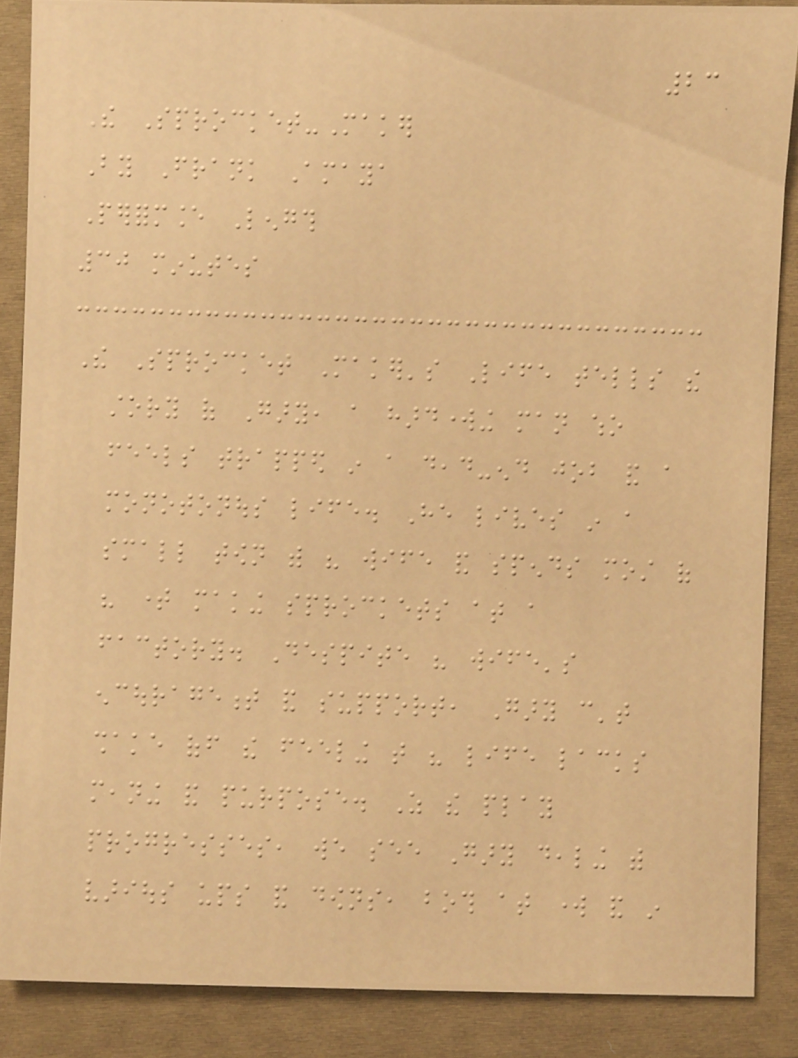23
The Sprocket-Maker
By Frank Amaya
Performance Length
30 minutes
The Sprocket Maker's Life tells the
story of Gary, a hardworking man who
feels trapped in a dead-end job and a
monotonous life. He lives in a
small town with his wife and spends most of
his time making sprockets at a
factory. Despite his wife's
encouragement and support, Gary can't
shake off the feeling that his life lacks
meaning and purpose. As the play
progresses, we see Gary dealing with
various ups and downs, both at work and in
